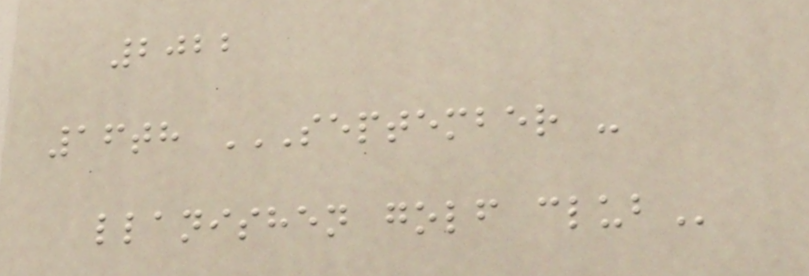2022
16th SEPTEMBER -
LLANISHEN GOLF CLUB
